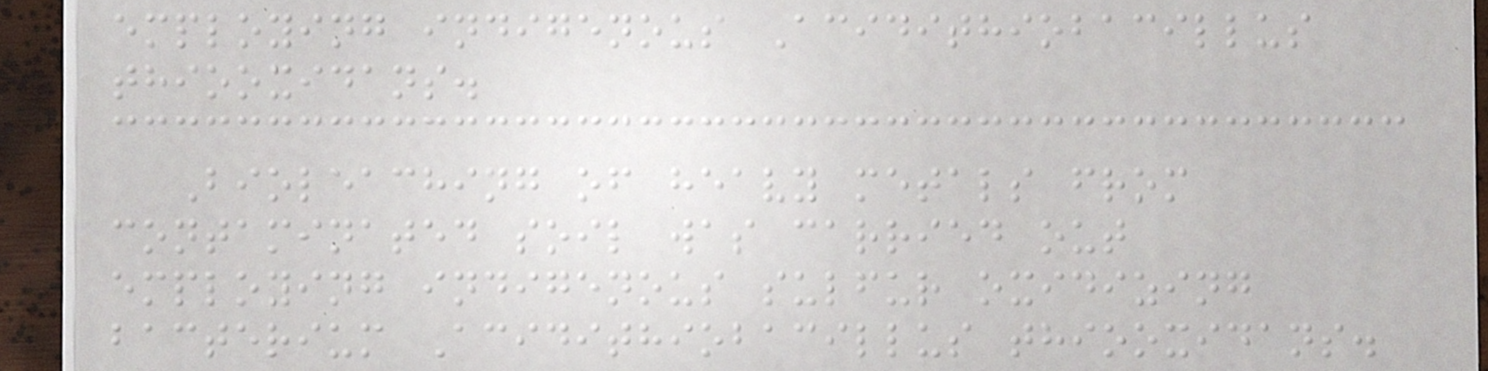employing indigenous Acidithiobacillus
thiooxidans.
Bioleaching of heavy metals from
contaminated soil was carried out
employing indigenous sulfur oxidizing
bacterium Acidithiobacillus thiooxidans.
